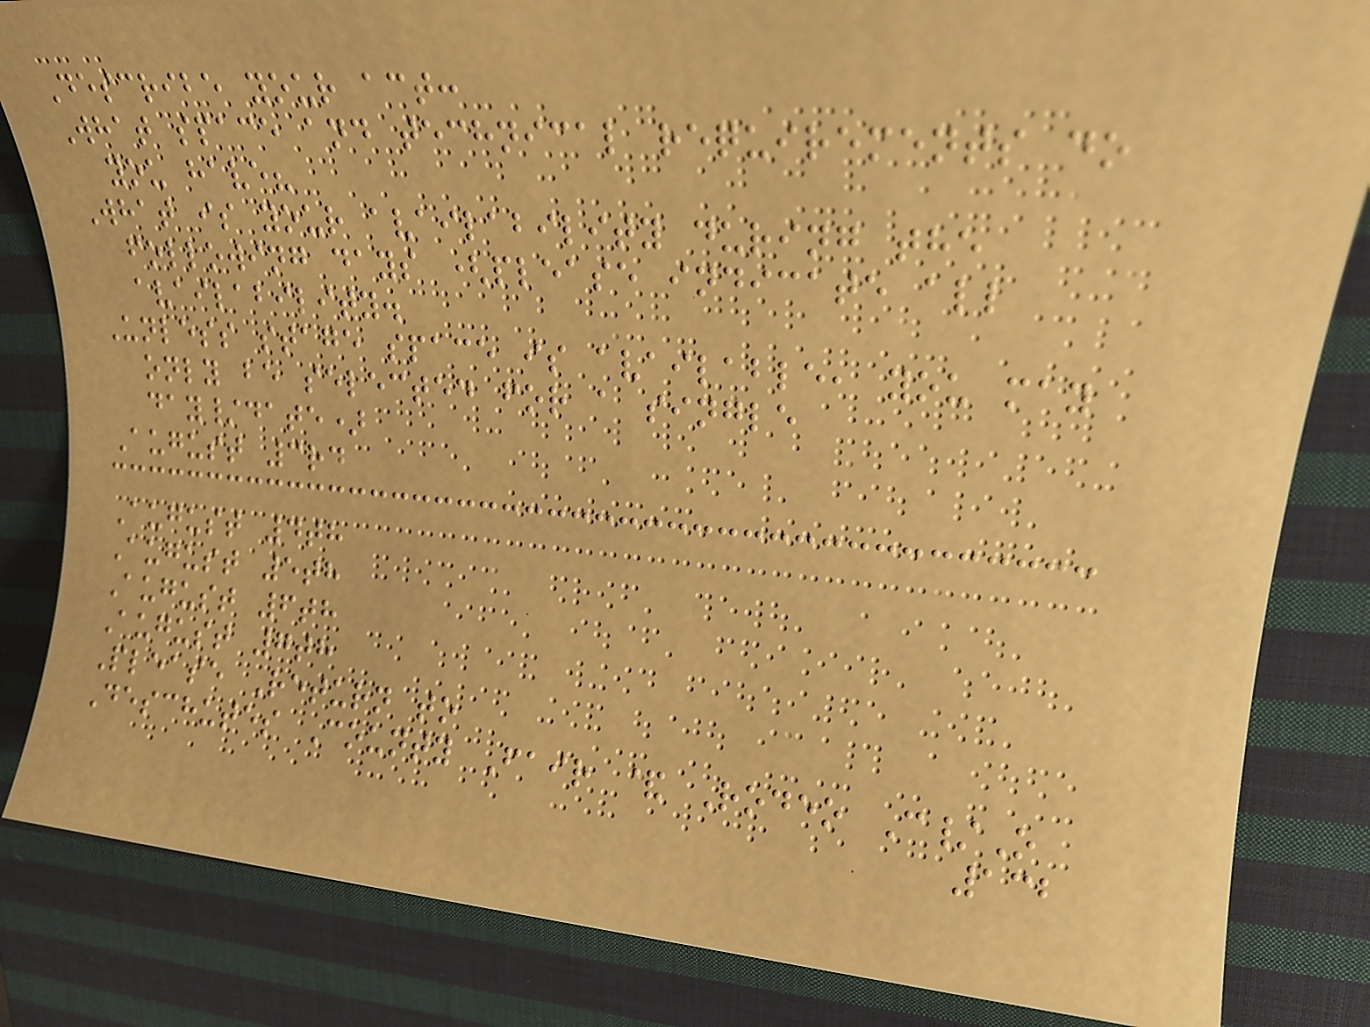Describe your act:
What space and technical requirements do
you have?
What is your availability during the
following days (please indicate all
availability.
Unless stage space is available, you may
only be selected for a single
day/date)
August 3rd
August 4th
August 5th
August 6th
August 7th
Please Return to
Deschutes County Fair & Rodeo C/O
132
